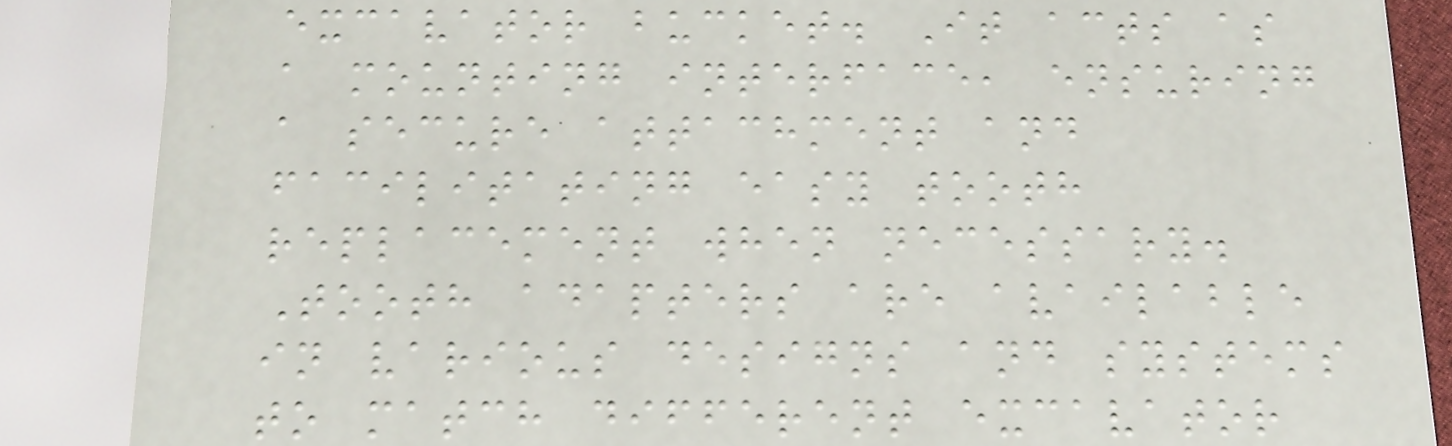excavator bucket. It acts as
a mounting interface, ensuring
a secure attachment and
facilitating easy tooth
replacement when necessary.
Tooth adapters are available
in various designs and systems
to match different excavator
